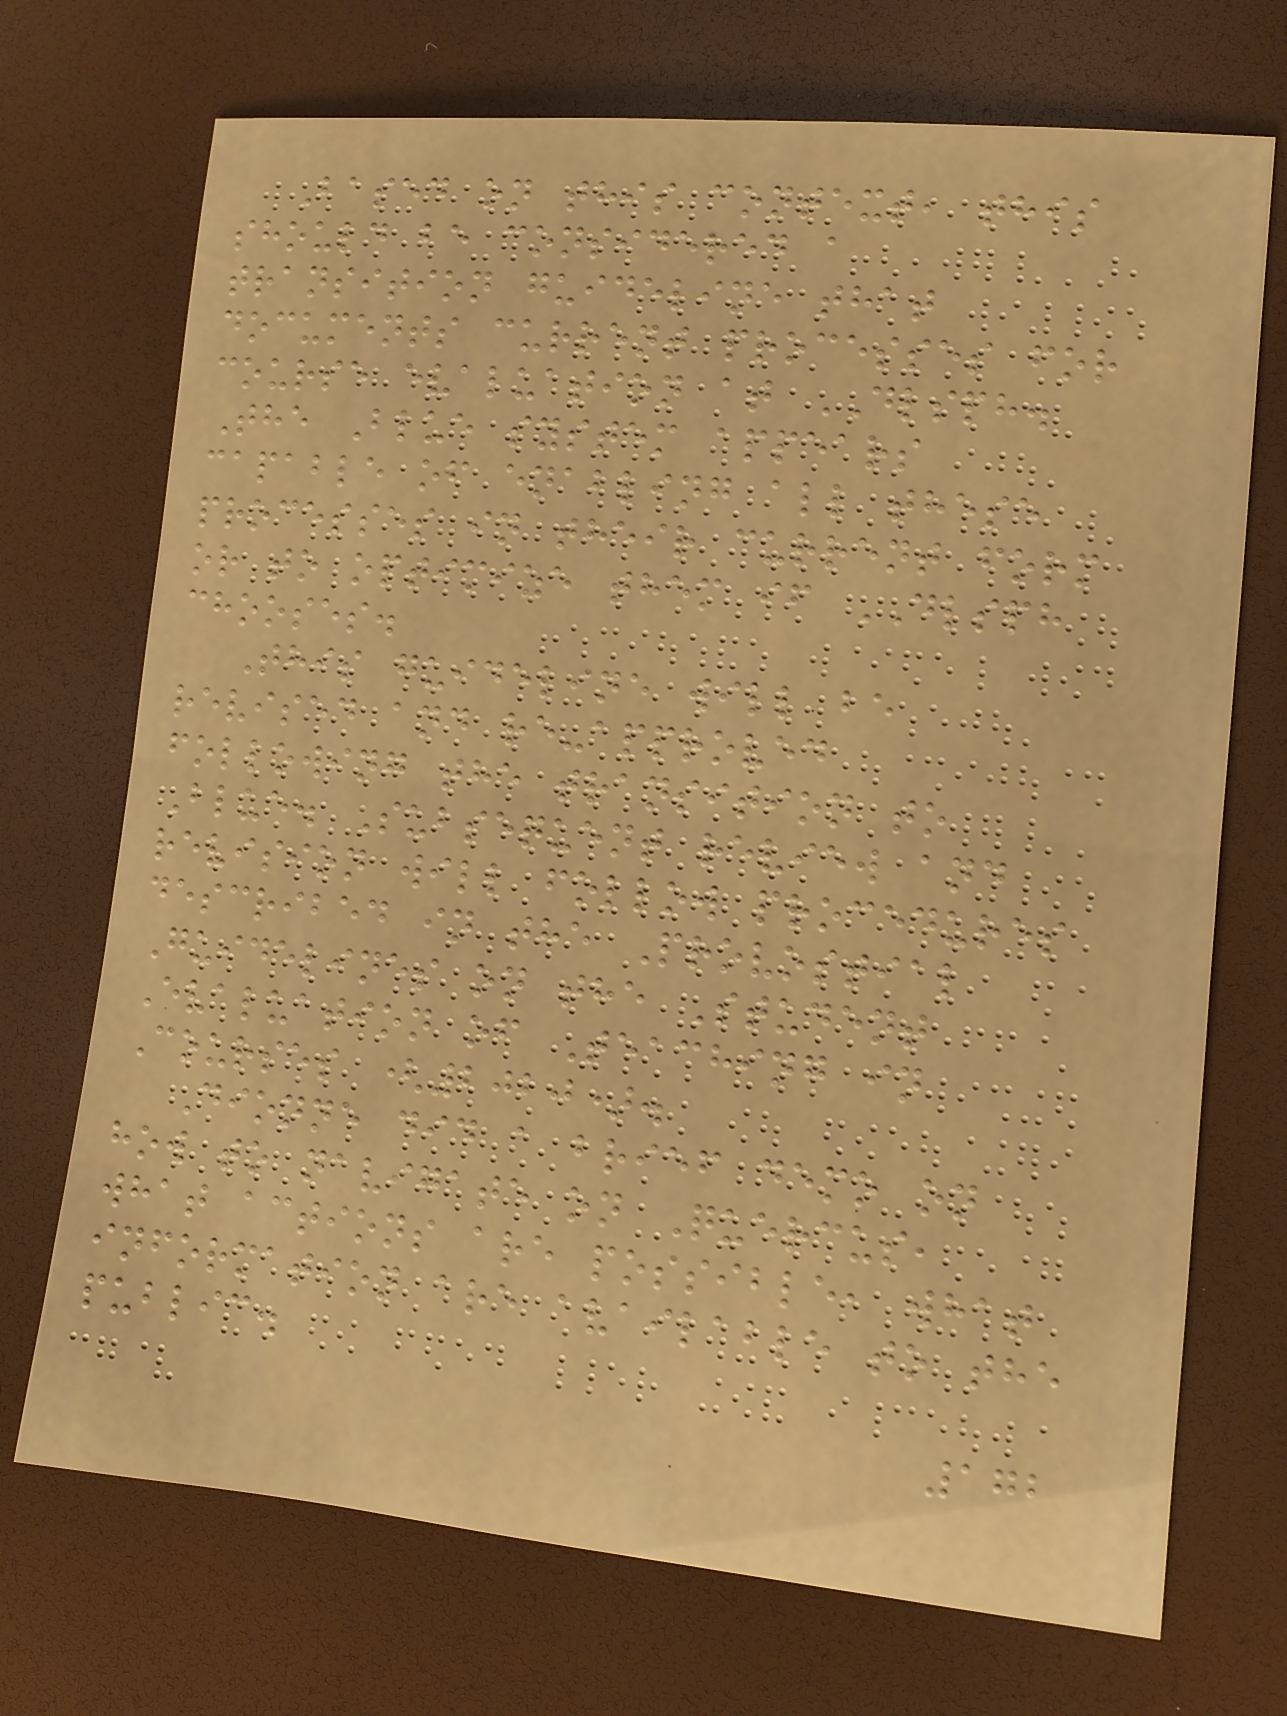Based on this context, this
should be considered a
transition guideline that
documents current processes for
course evaluation at DLSPH.
The Blue system appears
capable of enabling all these
processes in their current form
or to optimize them if DLSPH
chooses.
This guideline will be
revised and re-approved
following the transition to
Blue. Subsequent review and
revision will follow procedures
described in the Provostial
Guidelines on the Student
Evaluation of Teaching in
Courses (2020).
Dionne did a brief demo on
how to navigate on Quercus,
what actions are possible, what
information are available to the
public.
172
